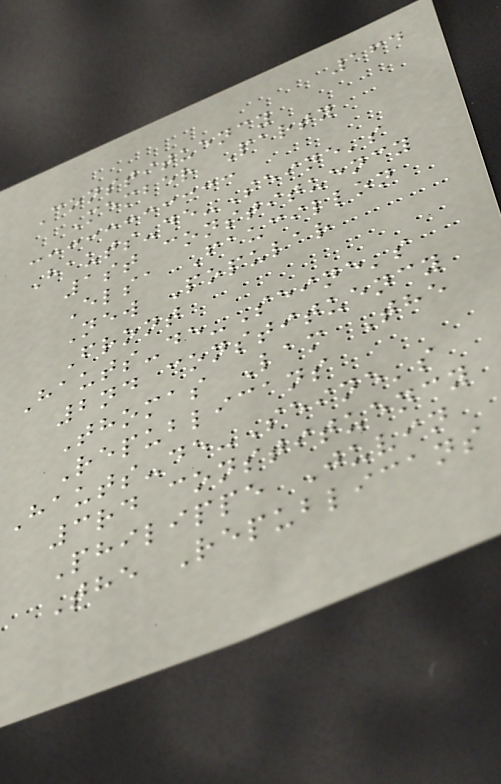164
Constituency
Member Party
Hauts-de-Seine's
1st constituency
Elsa Faucillon
New Popular
Front
Hauts-de-Seine's
2nd constituency
Thomas Lam The
Republicans
Hauts-de-Seine's
3rd constituency
Philippe Juvin
The Republicans
